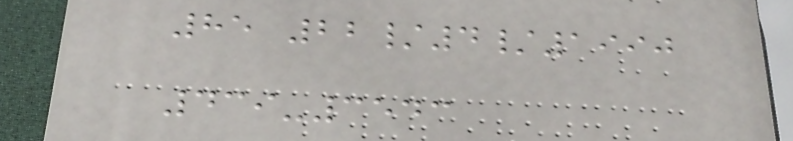85 22/4/1990
439-3543
